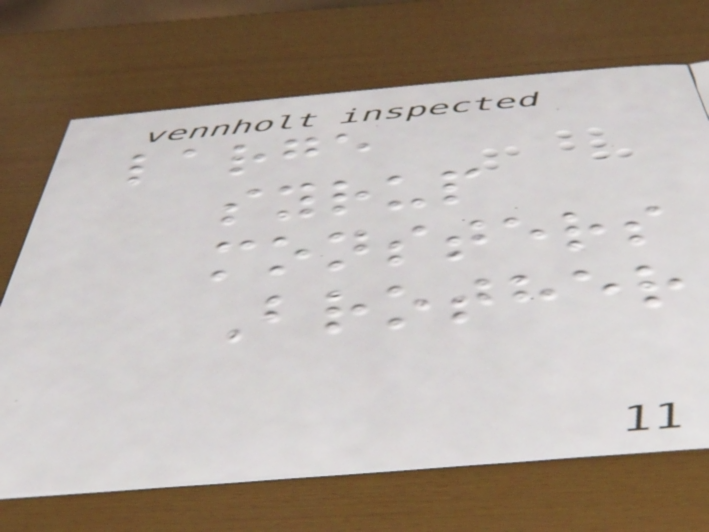large
syrup
monsters
Brother
